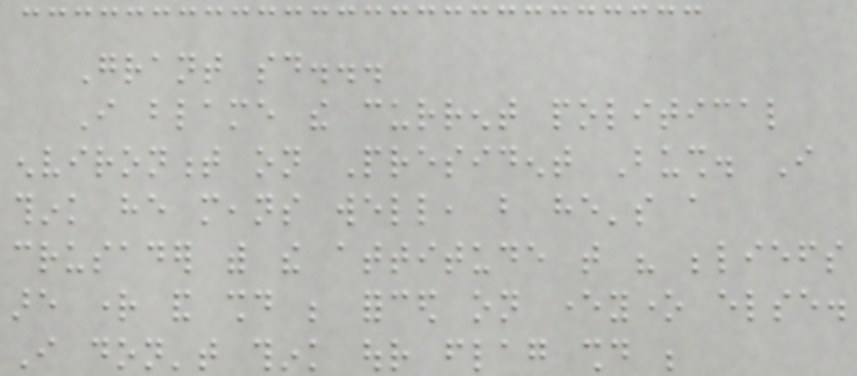Grant said...
I blame the current political
environment on President Bush. I
think he means well, but he's a
crusader with the attitude that his beliefs
are right and should be forced on everyone else.
I don't think our flag should be
